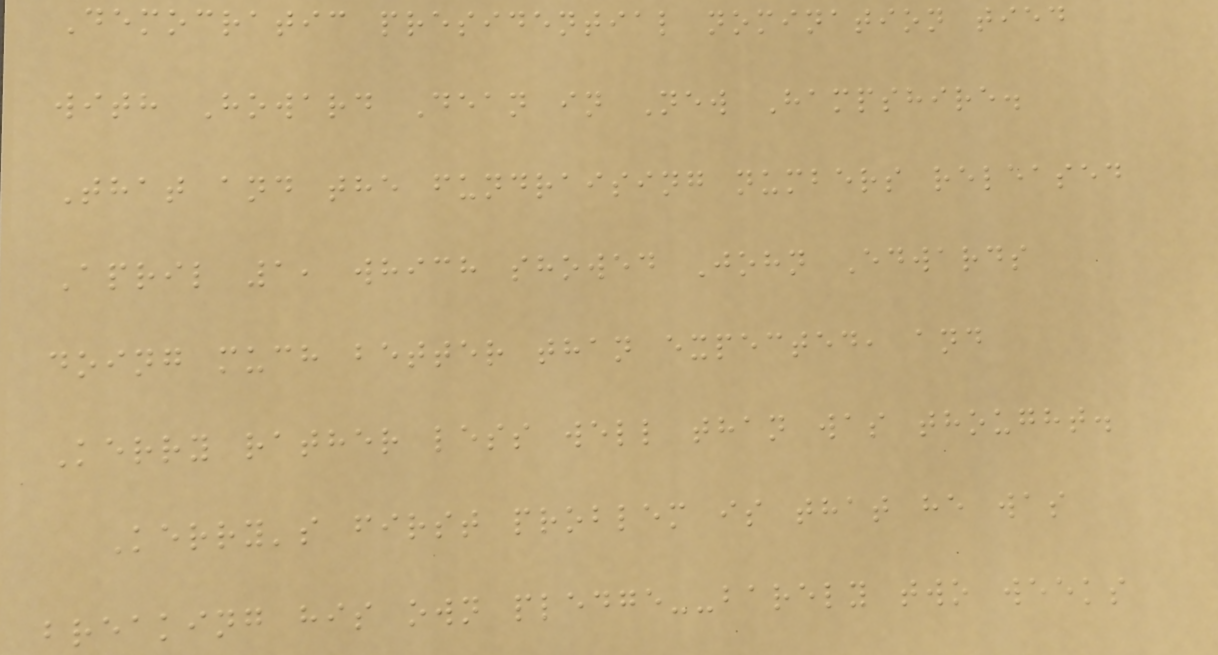Democratic presidential nomination tied
with Howard Dean in New Hampshire.
That and the fundraising numbers released
April 1, which showed John Edwards
doing much better than expected, and
Kerry rather less well than was thought.
Kerry's first problem is that he was
breaking his own pledge--barely two weeks
